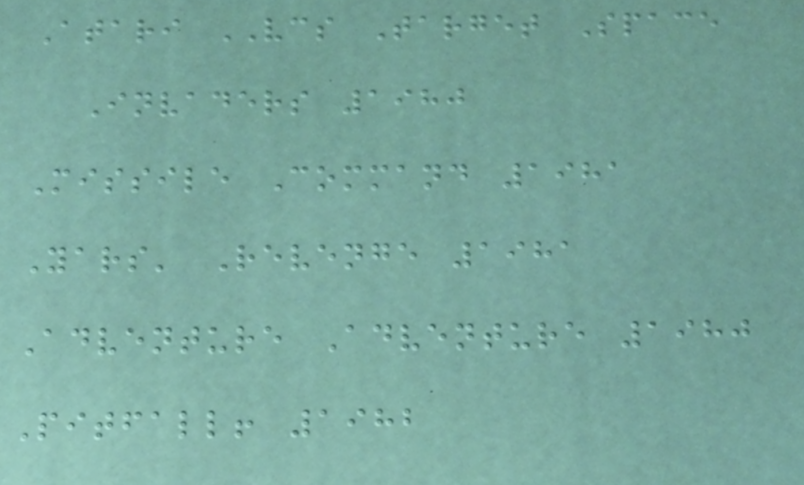Atari VCS Target Space
Invaders 1980
Missile Command 1981
Yars' Revenge 1981
Adventure Adventure 1980
Pitfall! 1982
